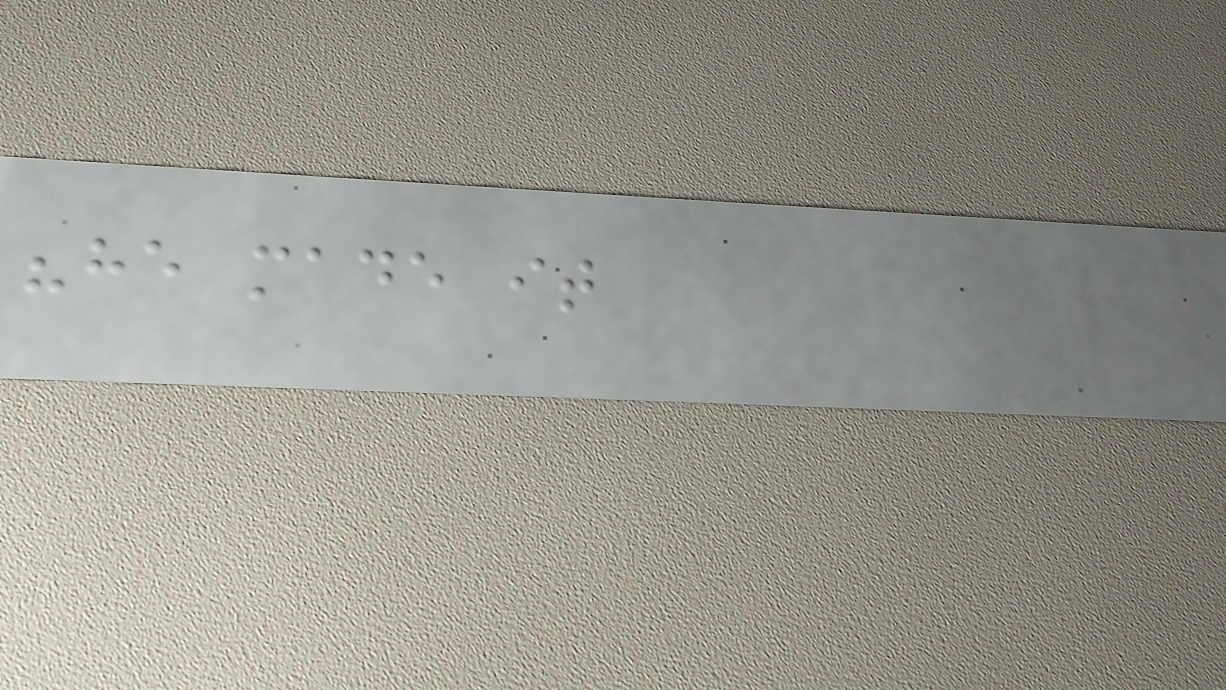"he made it
